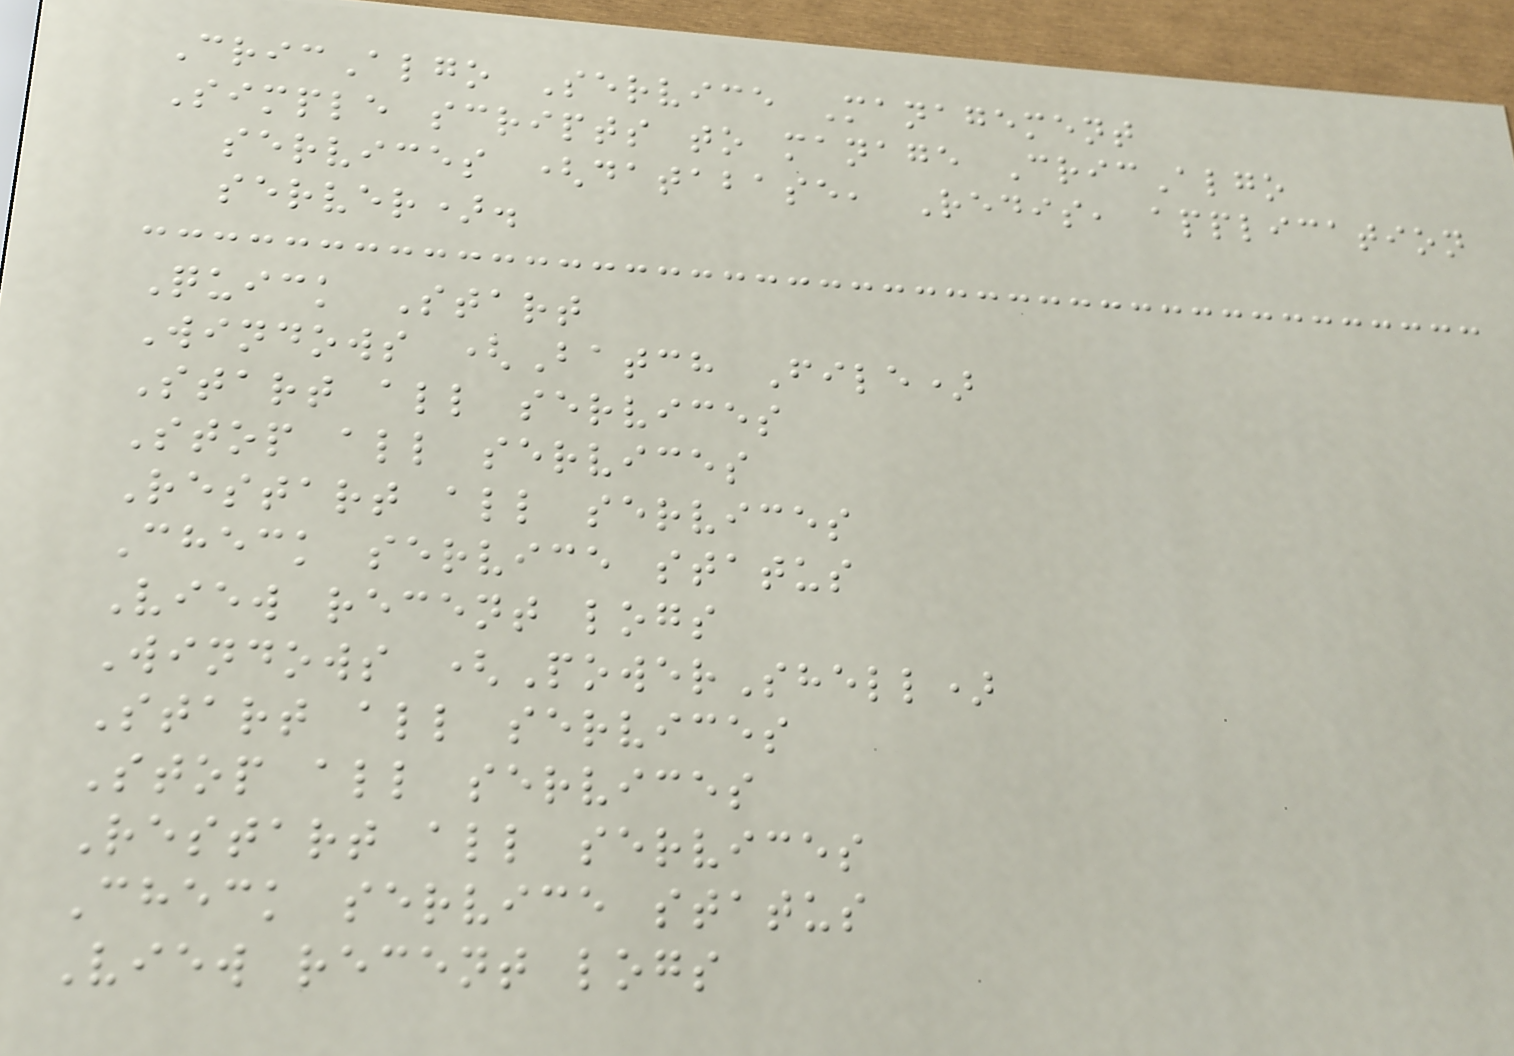CricAlgo Service Management
Simple scripts to manage CricAlgo
services (database, Redis, application
server).
Quick Start
Windows (Batch File)
Start all services
Stop all services
Restart all services
Check service status
View recent logs
Windows (PowerShell)
Start all services
Stop all services
Restart all services
Check service status
View recent logs
